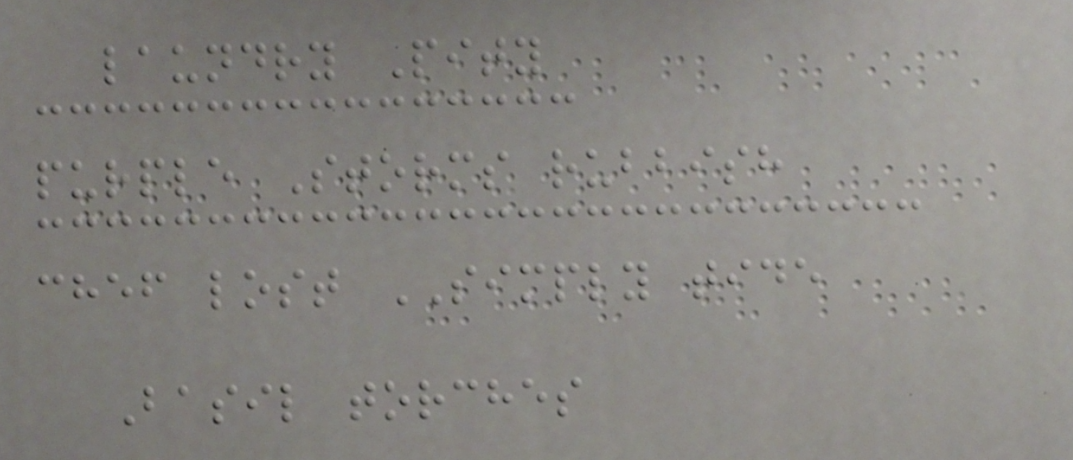laundry Pity
purple Storms rubbish
chef lost SIMPLY tide
Basil torches
